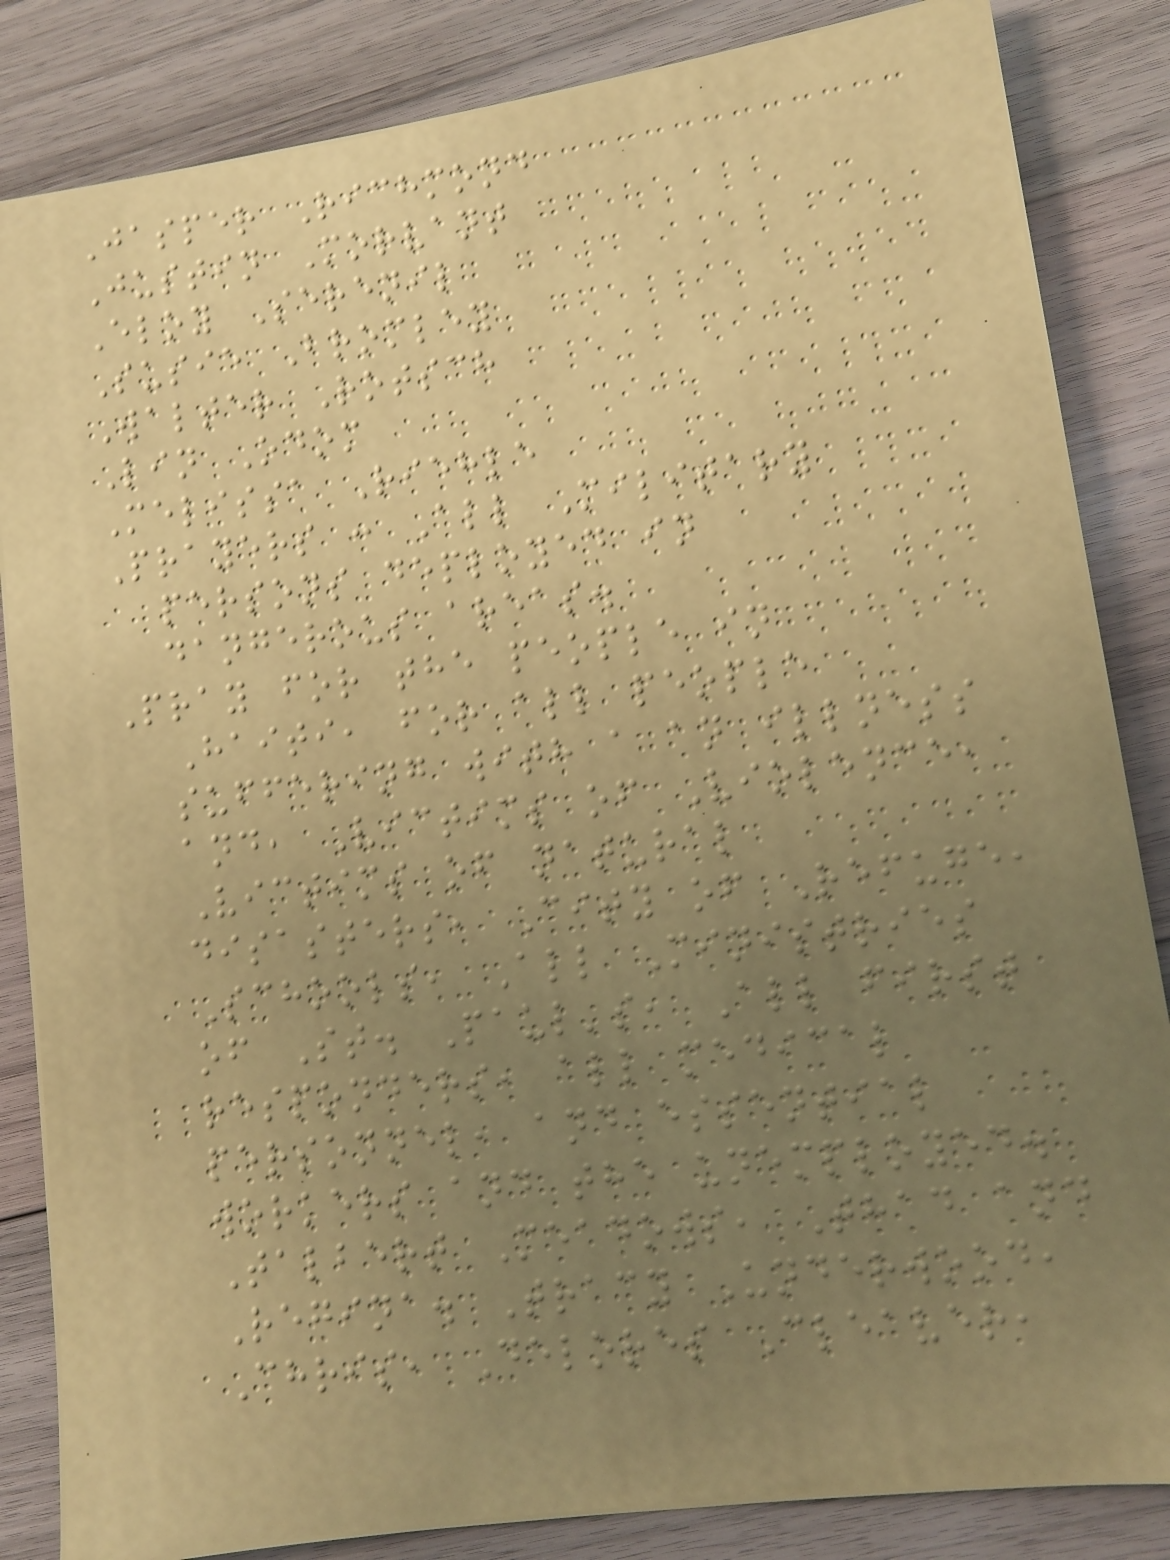Jasper Richmond
Justin Morvant
Eloy Serenil
Susie Bromley
Walter Rotsch
Lin Odom
Melissa Riehle
Prayers : All Military
persons deployed in
dangerous areas.
Pray for the people in
Haiti, for all people
suffering with a an illness
and, Victims of Violence,
Victims of natural
disasters, City of Refuge,
Schools, All Ministries
of St. Paul's, All first
responders, all medical
personnel, and essential
workers and the unemployed.
Talbert Meadows, Thad and
Regina. Tracy Underwood,
Chris, Delores Cleaver,
